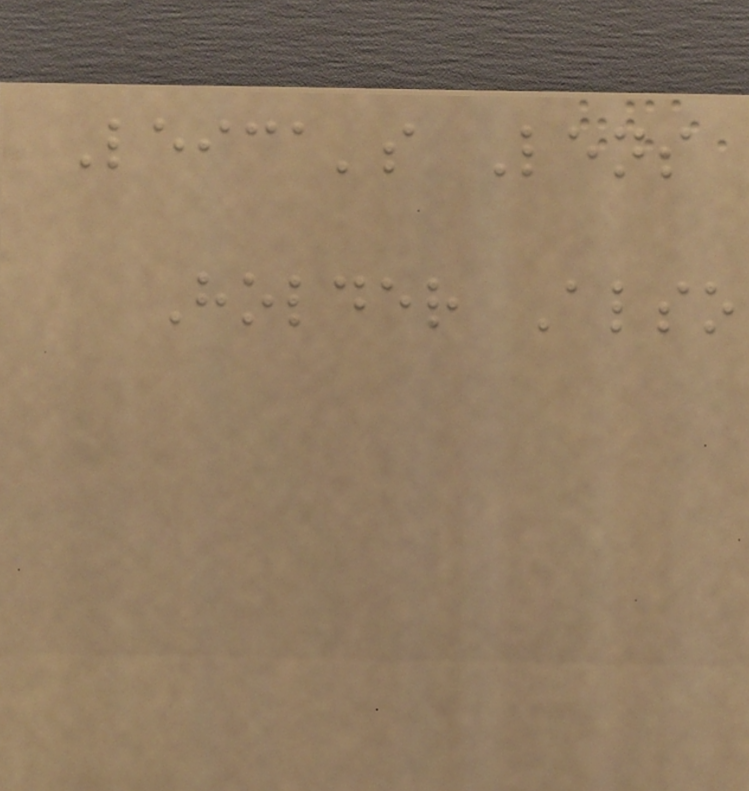Leica's Lens
Holder Also
